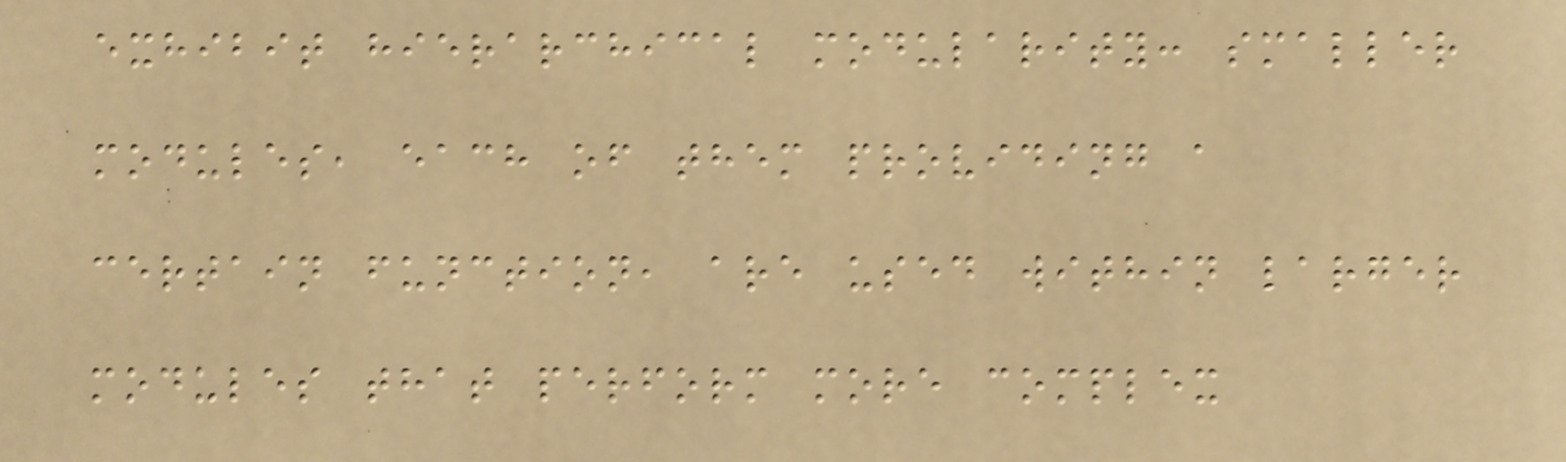exhibit hierarchical modularity: smaller
modules, each of them providing a
certain function, are used within larger
modules that perform more complex
